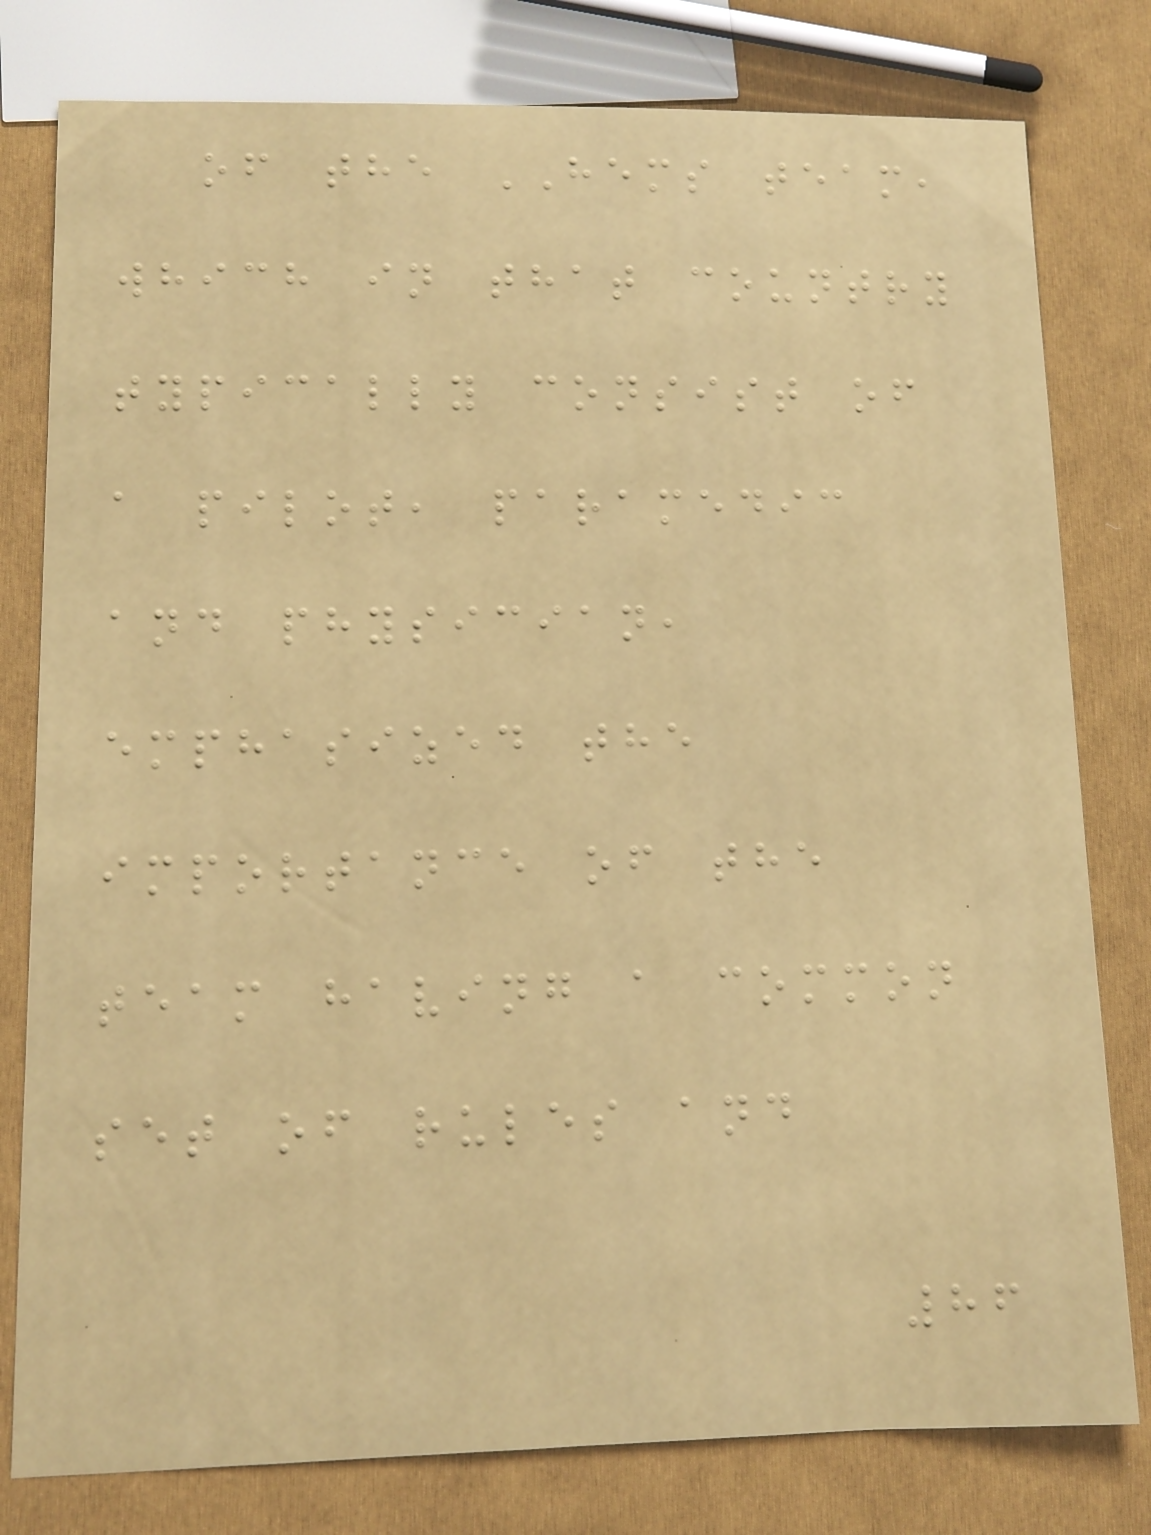of the HEMS team,
which in that country
typically consist of
a pilot, paramedic
and physician,
emphasized the
importance of the
team having a common
set of rules and
86
